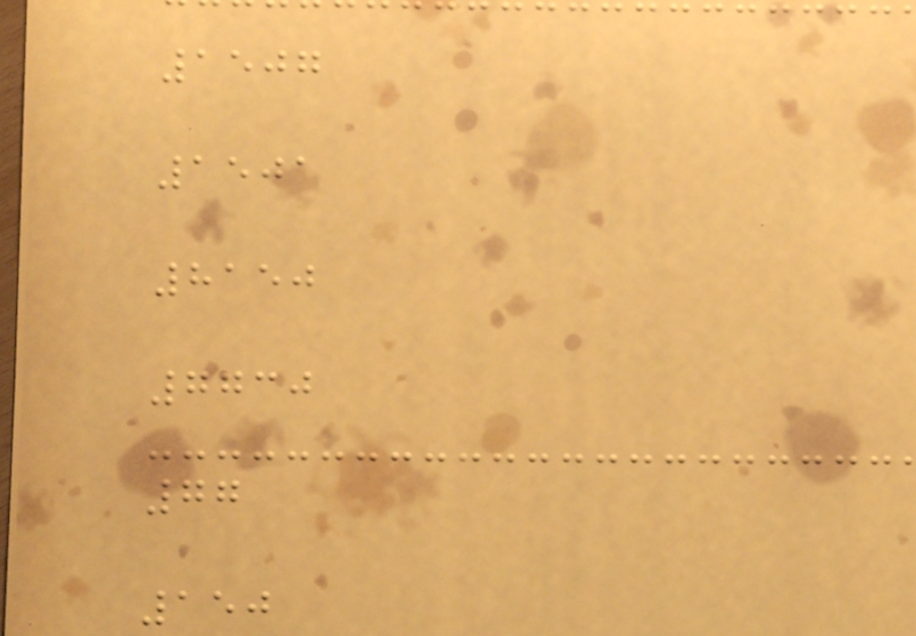1507
1501
8150
7730
77
150
